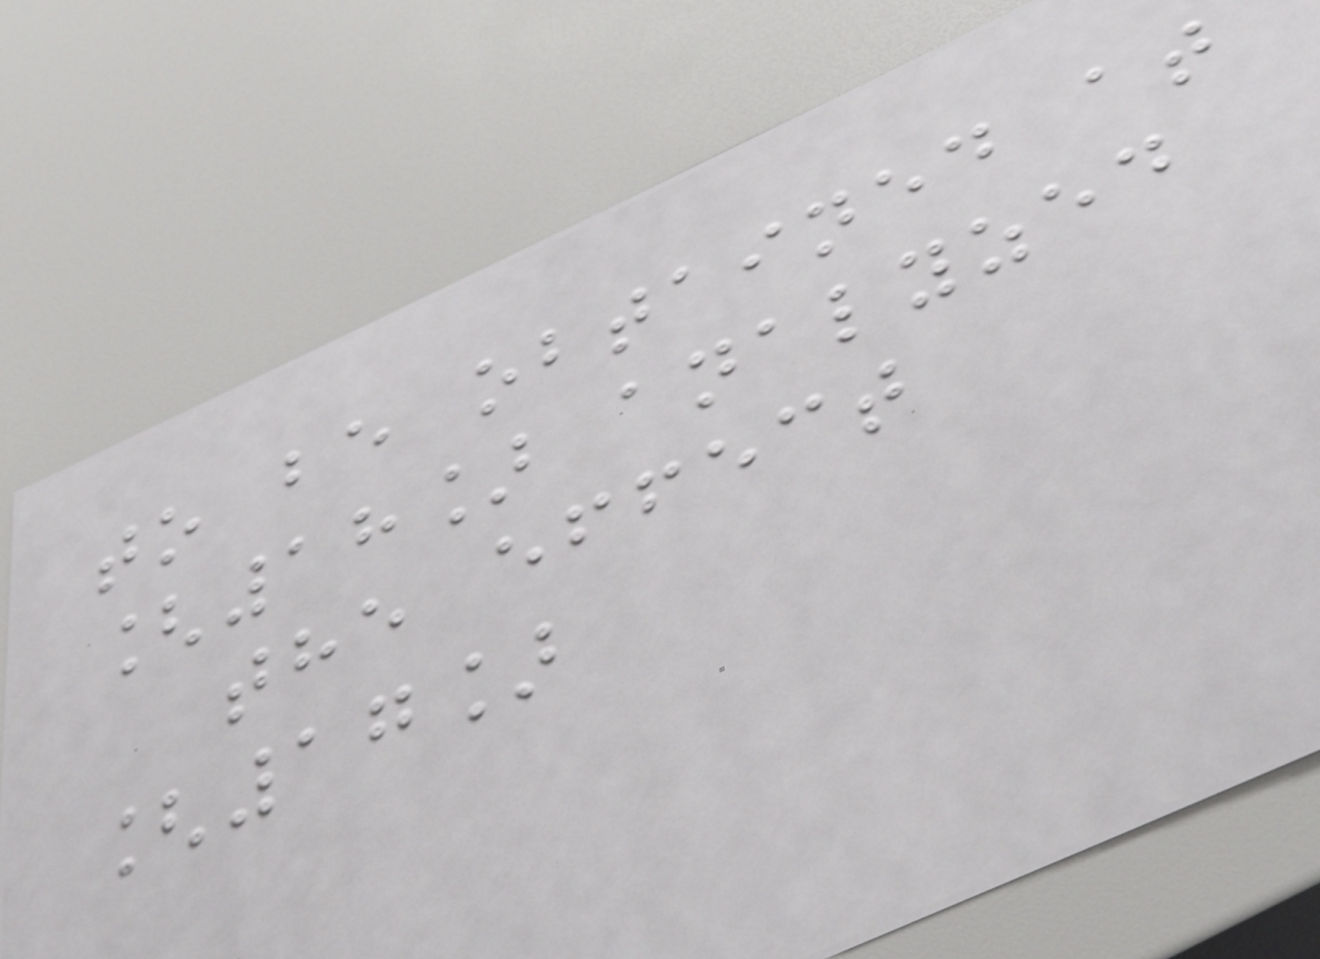to be obtained at
[18] analyzed
the effect
[17]
